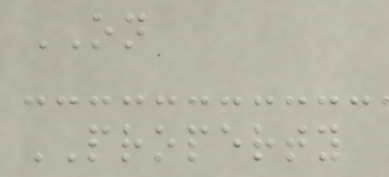ON
PROPERTY
